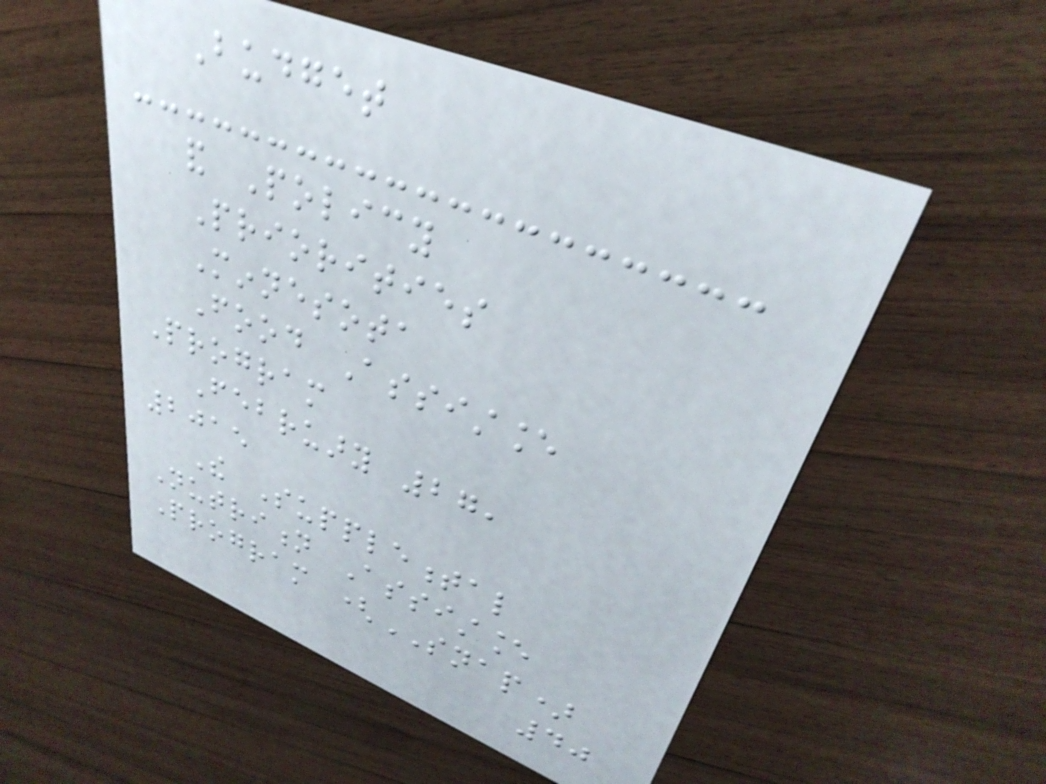Budget
and Policy
Priorities
Minnesota
Food Assistance
Program
February 27,
2015
The Supplemental
Nutrition Assistance
Program (SNAP)
40
